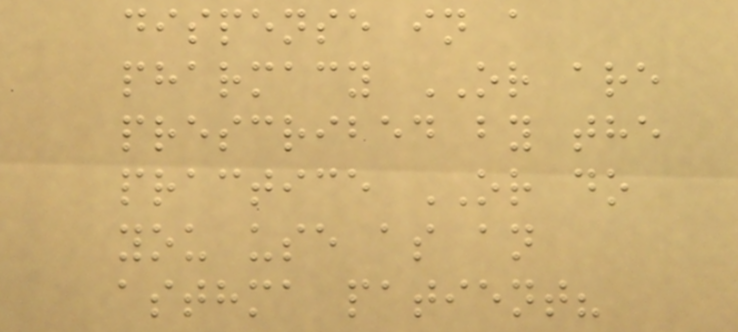dispense in a
pharmacy OR are
prescribed by the
practice OR do
you use as an
asthma patient?
